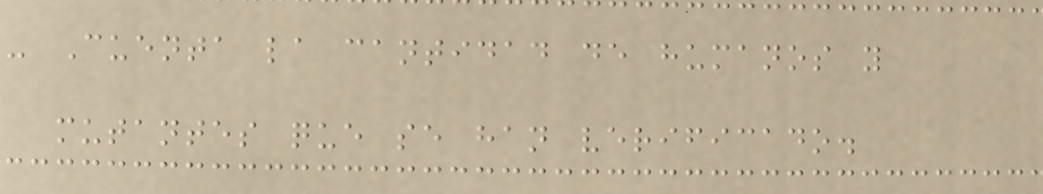- Cuenta la cantidad de humanos y
mutantes que se han verificado.
